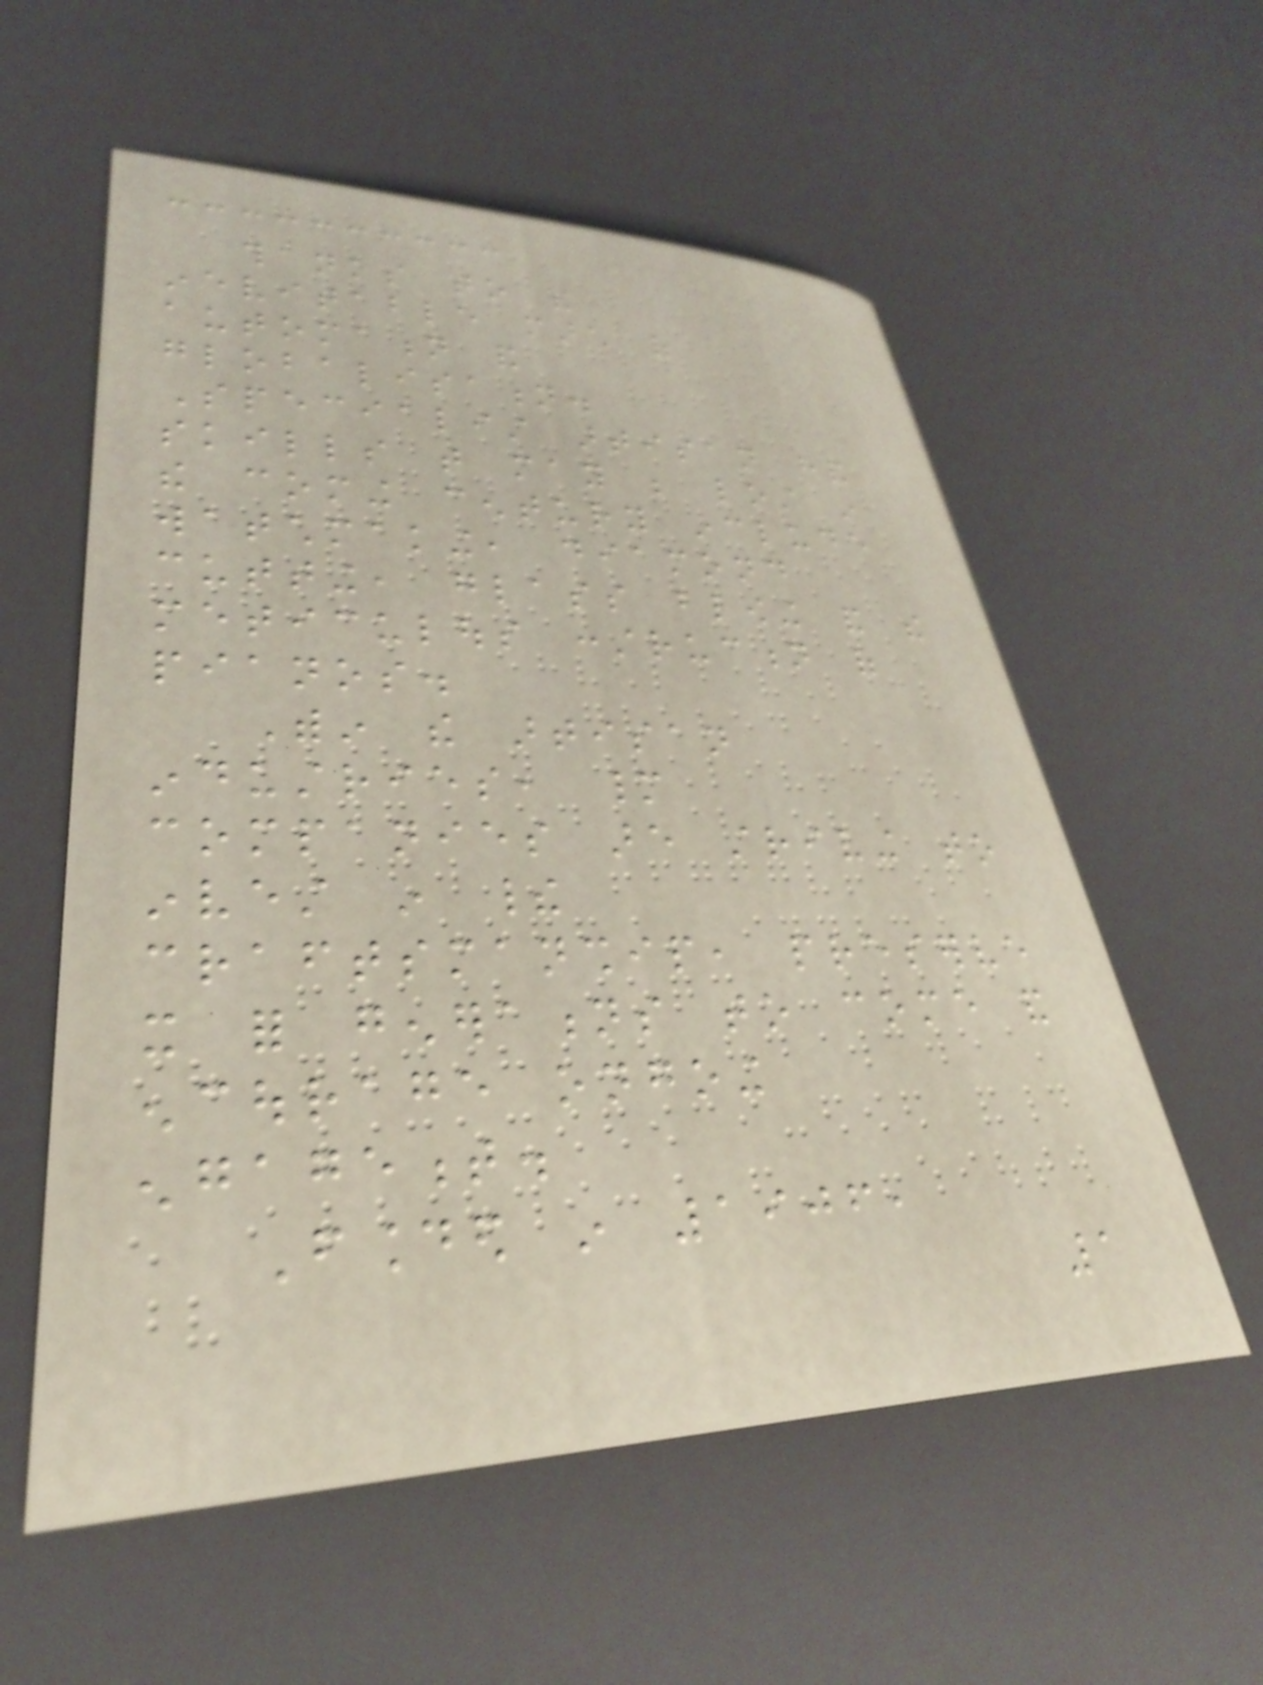thanks to the
inevitable march of
automation and
globalisation.
Specialist artisan hand
skills that may be lost in
the coming century include
watchmaking, diamond
cutting, glass blowing and the
meticulous construction of
pianos.
Within the artisan
industries, many
companies are striving to
invest in their
craftsmanship, preserve
it for generations to come and
encourage ongoing
engagement.
Founded in 1906,
1
